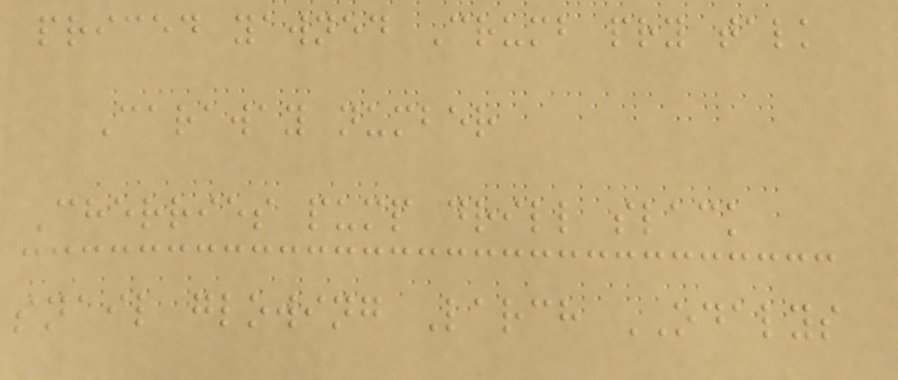priced yawned Crumb pry talk
Caraway number
Cherries pump drill slack
snail glowing Larch ODALYS
